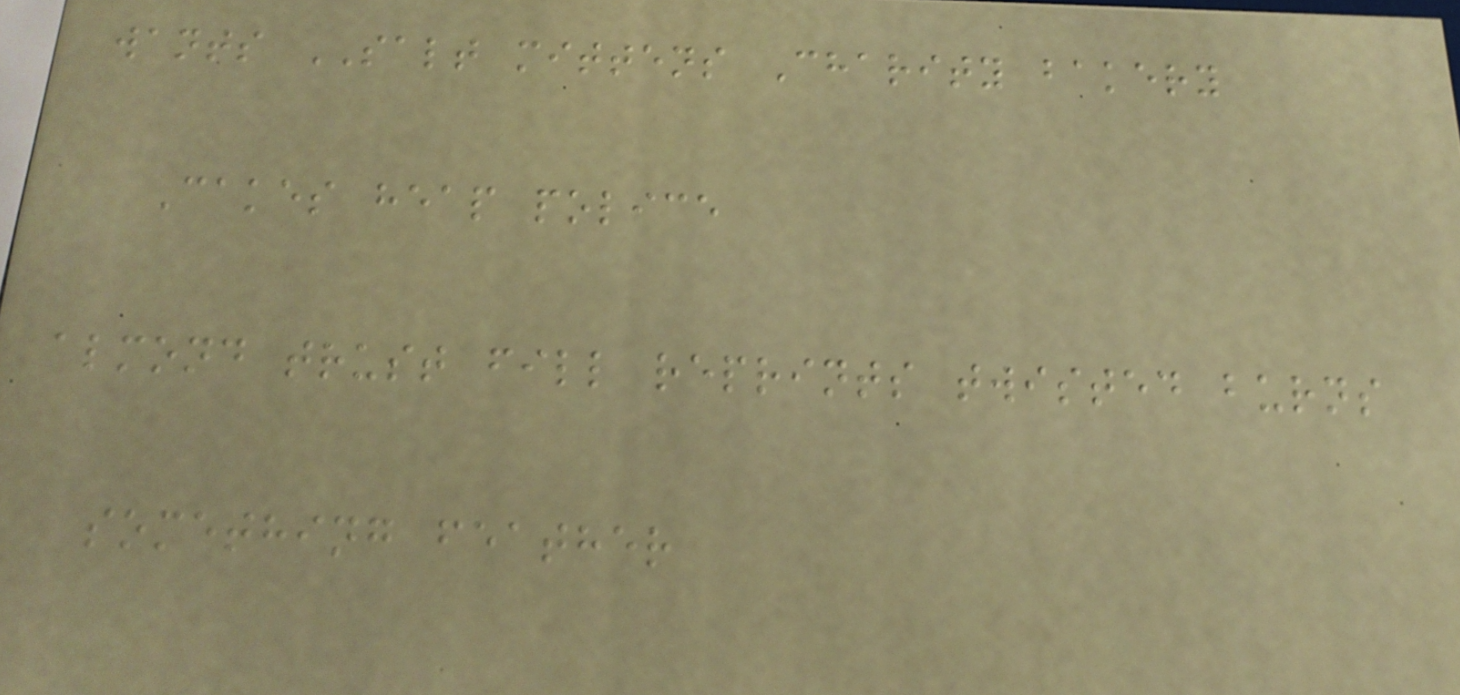wants SALT mittens Charity bakery
Cakes heap police
almond trust fill reprints twisted burns
something feather
